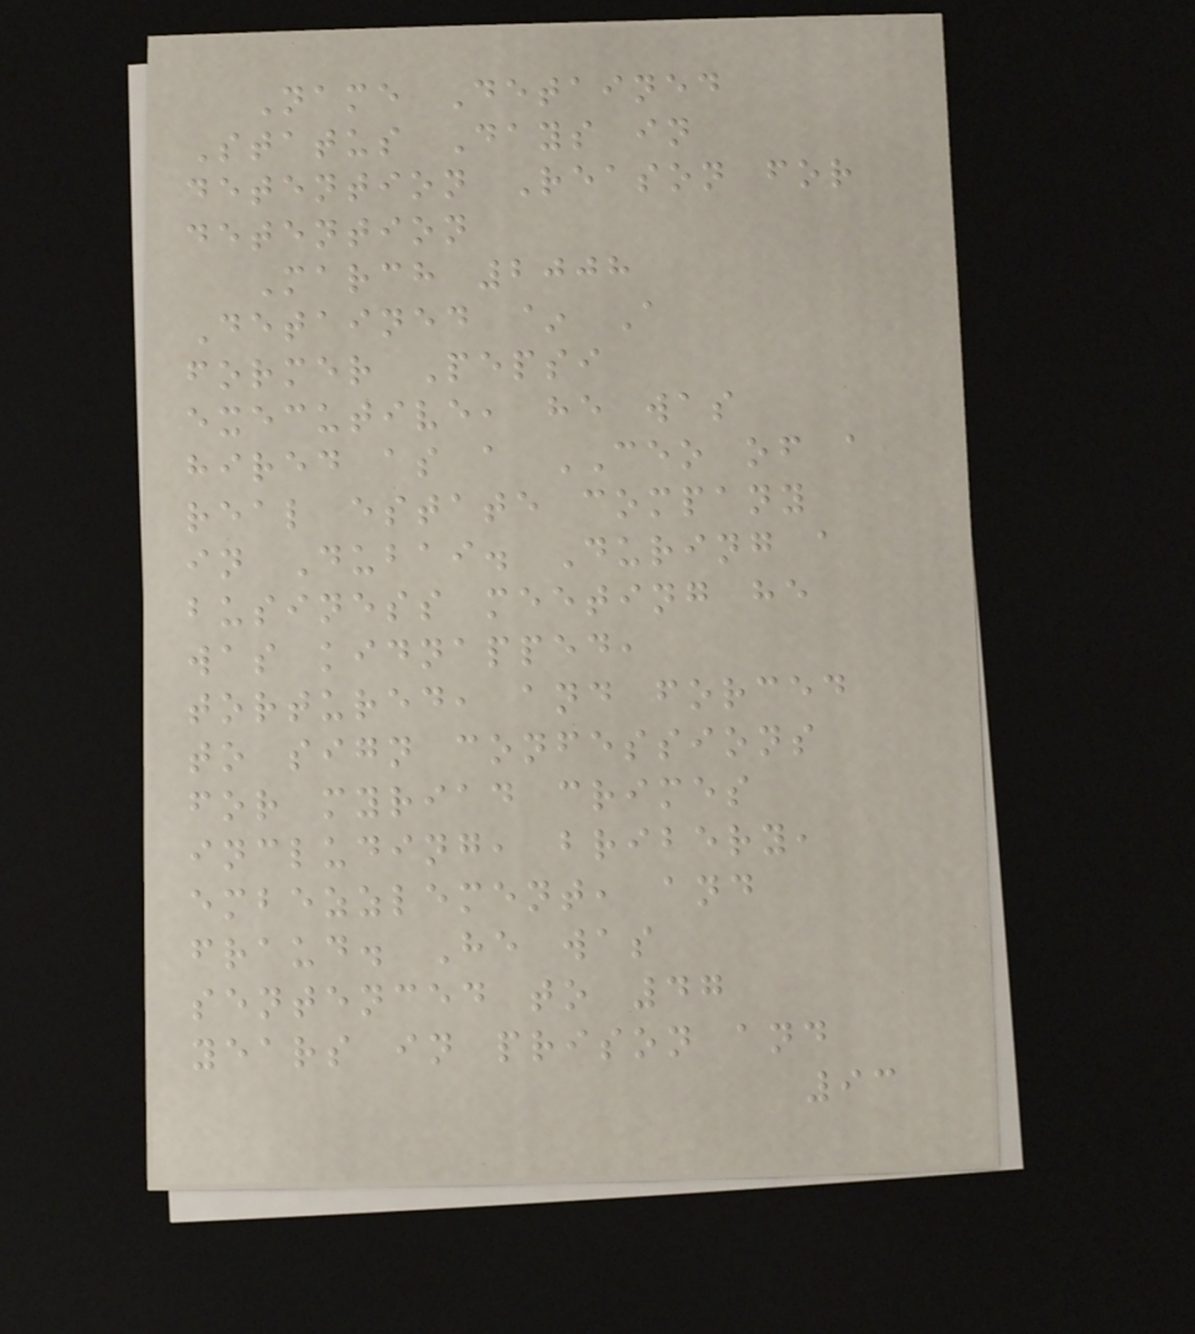Name Detained
Status Days in
detention Reason for
detention
March 2008
Detained ~ A
former Pepsi
executive, he was
hired as a CEO of a
real estate company
in Dubai. During a
business meeting he
was kidnapped,
tortured, and forced
to sign confessions
for myriad crimes
including, bribery,
embezzlement, and
fraud. He was
sentenced to 47
years in prison and
93
